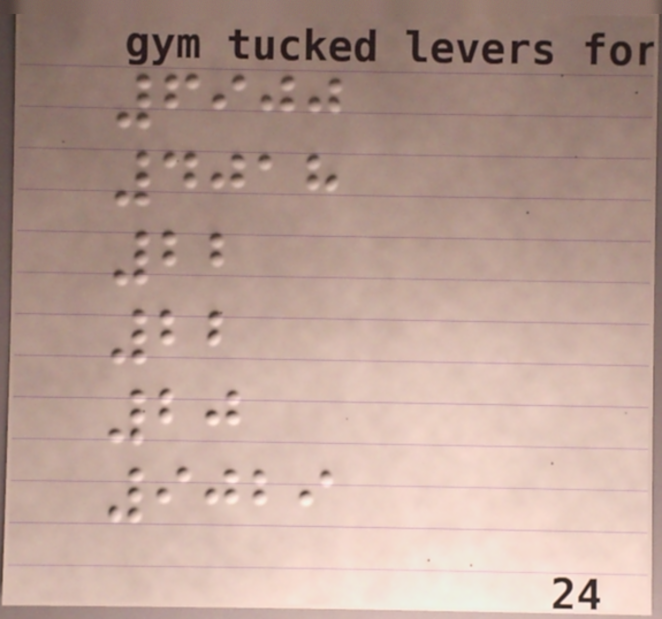6900
4018
22
22
20
9029
